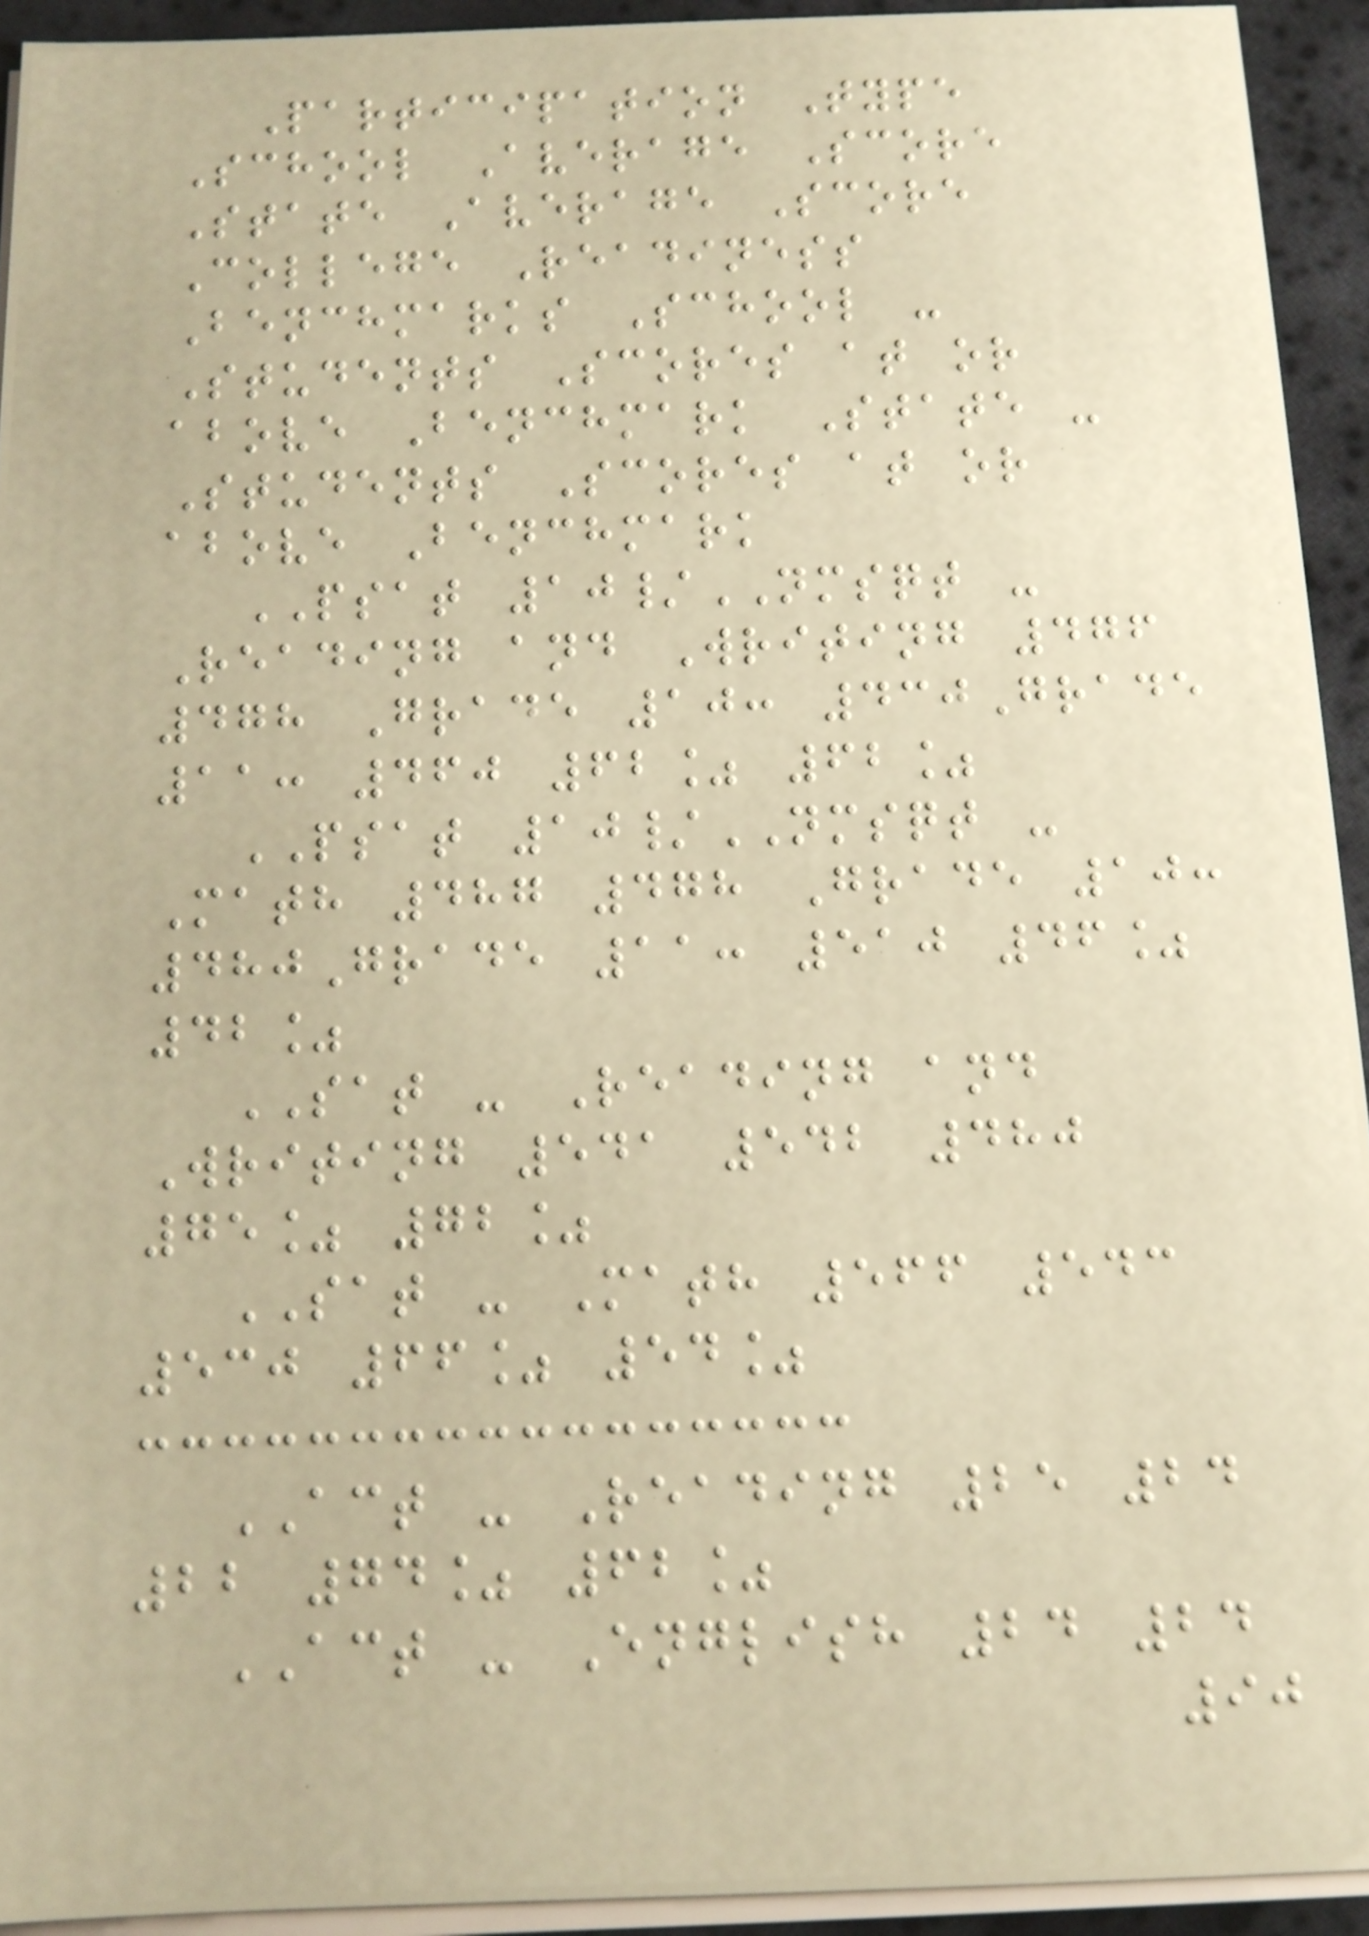Participation Type
School Average Score
State Average Score
College Readiness
Benchmarks School -
Students Scores at or
above Benchmark State -
Students Scores at or
above Benchmark
PSAT 10/NMSQT -
Reading and Writing 476
478 Grade 10: 430Grade
11: 460 62% 62%
PSAT 10/NMSQT -
Math 487 478 Grade 10:
480Grade 11: 510 46%
42%
SAT - Reading and
Writing 541 542 480
75% 72%
SAT - Math 566 543
530 66% 54%
ACT - Reading 25 24
22 74% 62%
ACT - English 24 24
90
